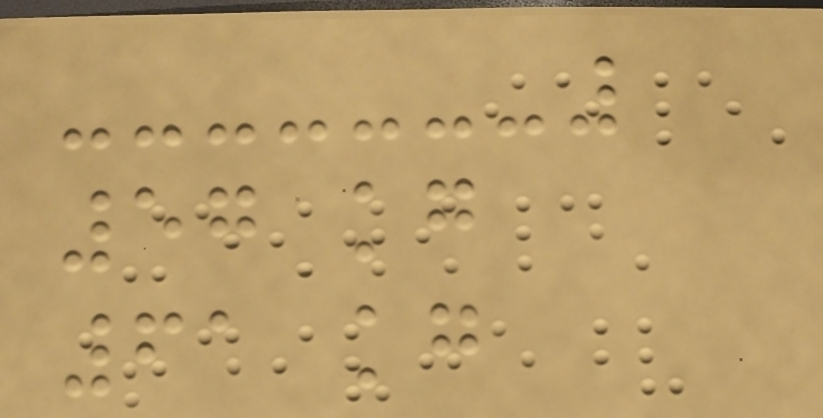57 kg
61 kg
